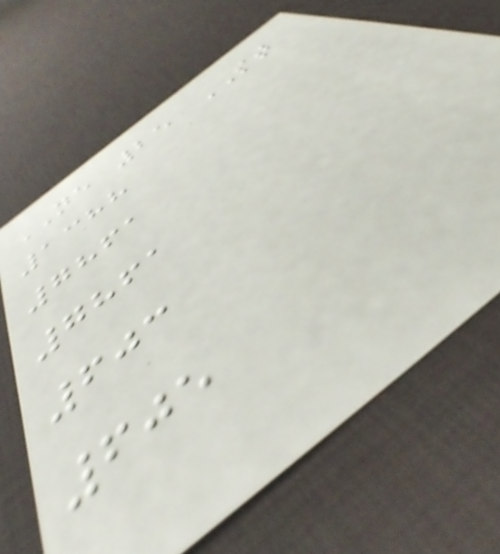NE 25 ST
1388
7861
7861
603
605
